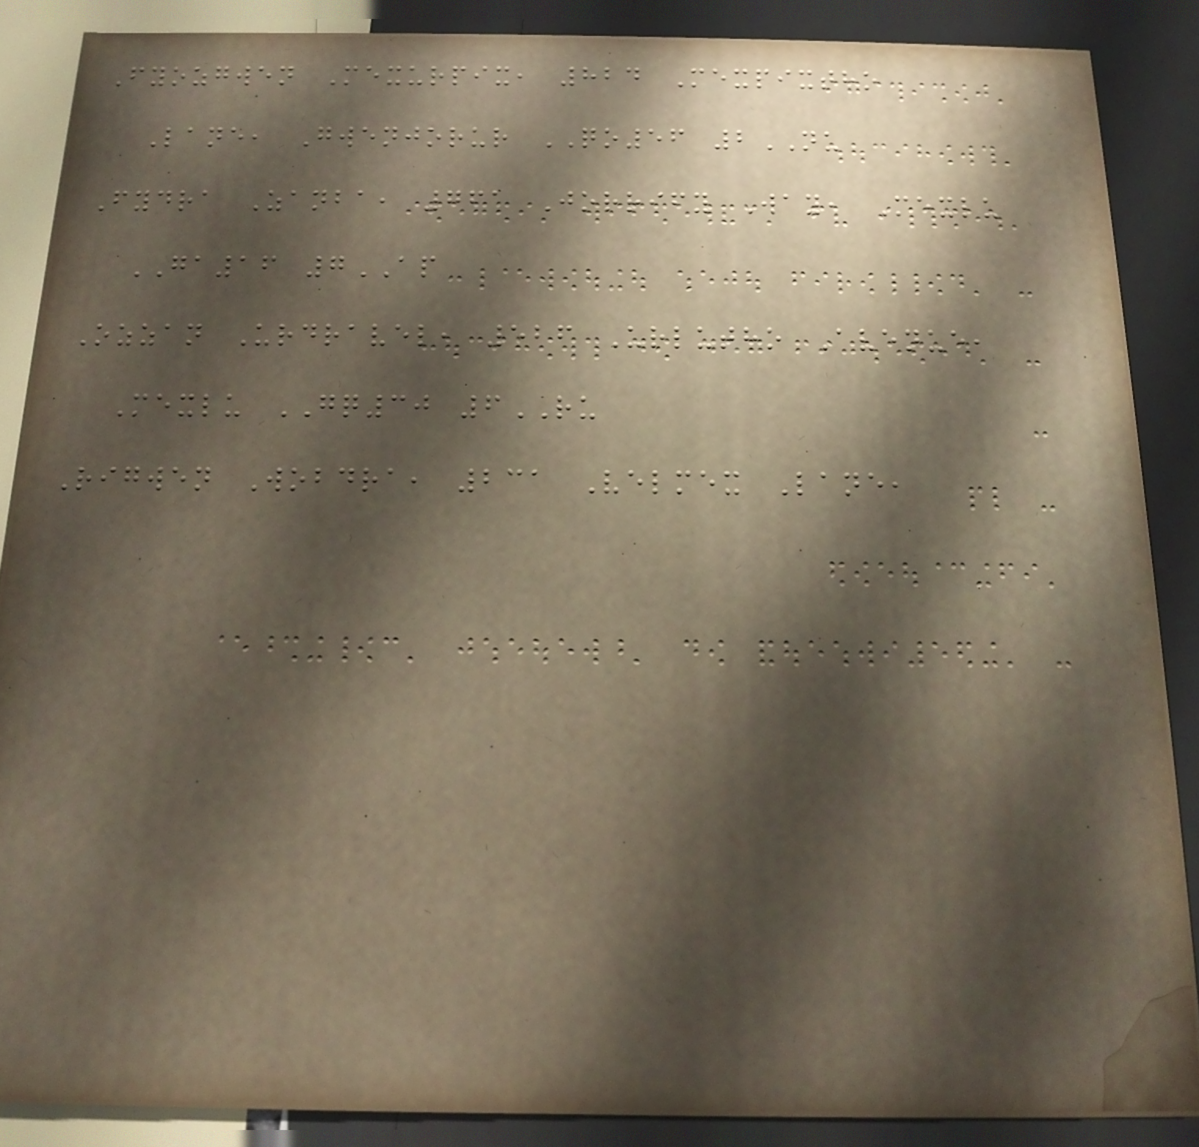Fyozgwen Mexurpix, 824 Mexpixtho
Lane, Gwenjorur QO56 2NU
Fydra Zanba, 761 Jorrify Way, Mexlu
GA16 7AP
Ozzan Urdravel, 526 Urlutho Avenue,
Mexlu GQ30 6RU
Rigwen Wobdra, 231 Velmex Lane,
